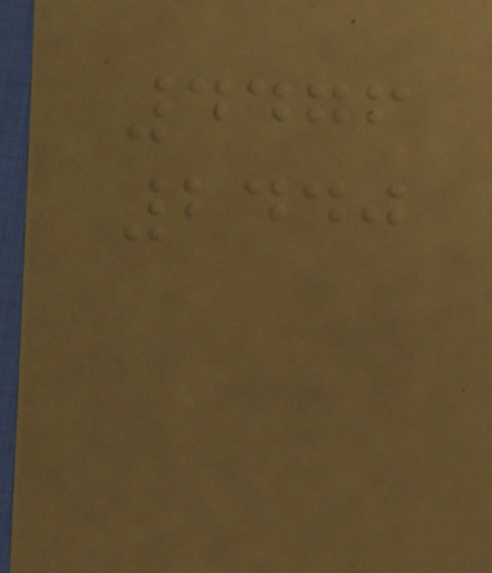4476
2440
